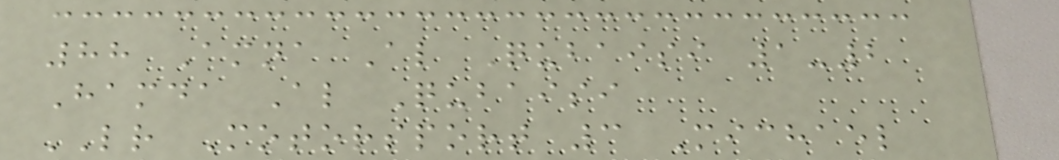88 Amna Al Qubaisi 1-2
Hamda Al Qubaisi
LR Motorsport 3 Michael
